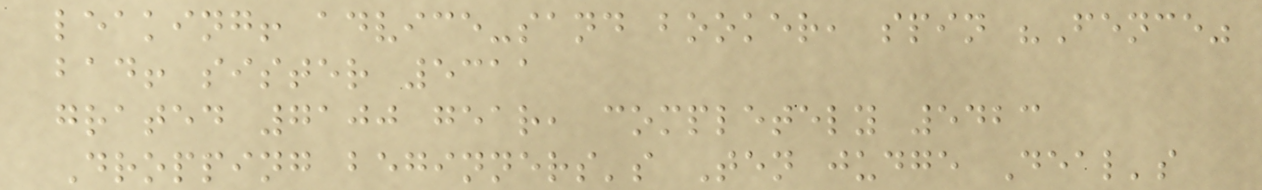leaking! advice-sand booker, spin "Fence"
bad! sister 5311
grated 7100 gear, completely 5423
Dropping beginners's Ten judge Deal's
